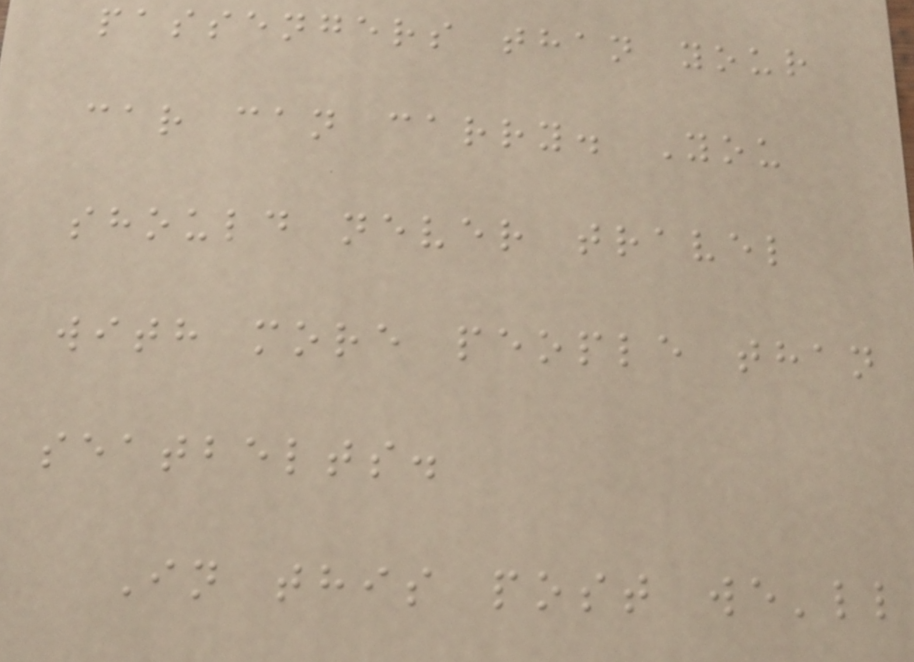passengers than your
car can carry. You
should never travel
with more people than
seatbelts.
In this post we'll
